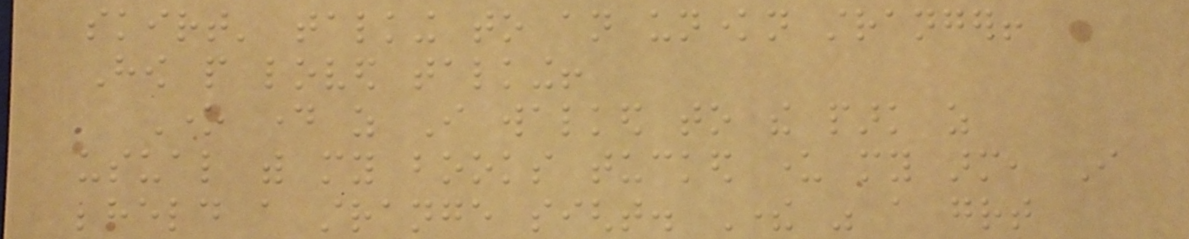skirt' talking to an unknown stranger!
How people loved talking!
One day as I walked to the park as
usual with my books tucked under my arm, I
beheld a strange sight. There was a great
